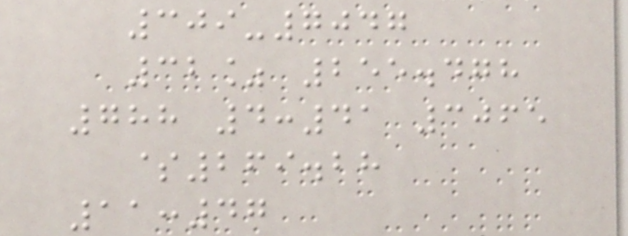309-7047
32% 255.478
788 4:41 3065
$269.28
11:47
